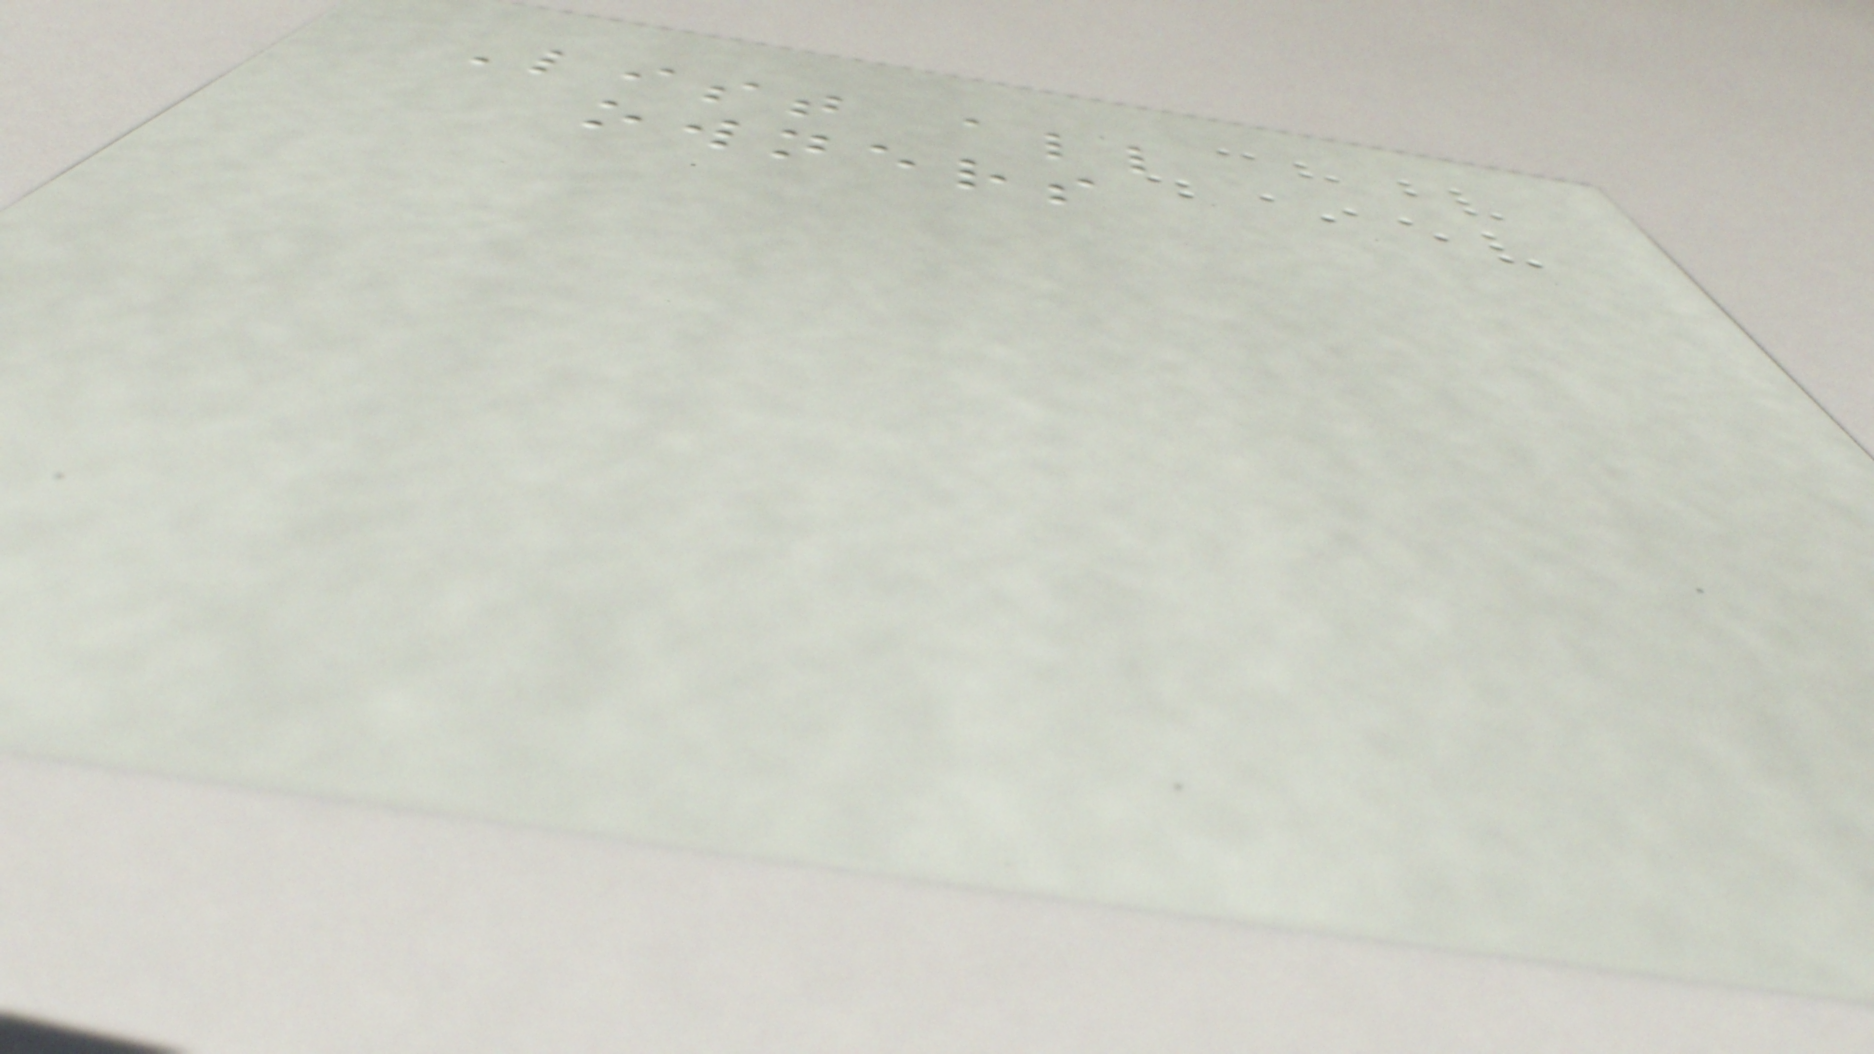List all
owners
